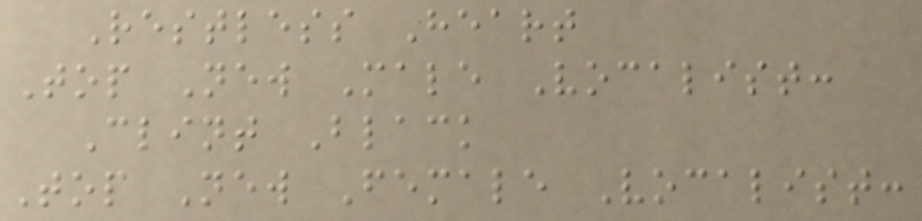Restless Heart
Top New Male Vocalist:
Clint Black
Top New Female Vocalist:
